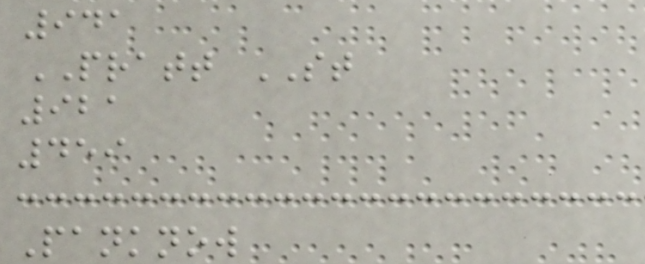941
PRATT ST
921
459
Panknow
